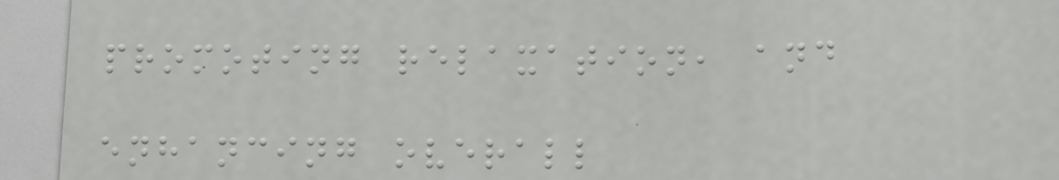promoting relaxation, and
enhancing overall
